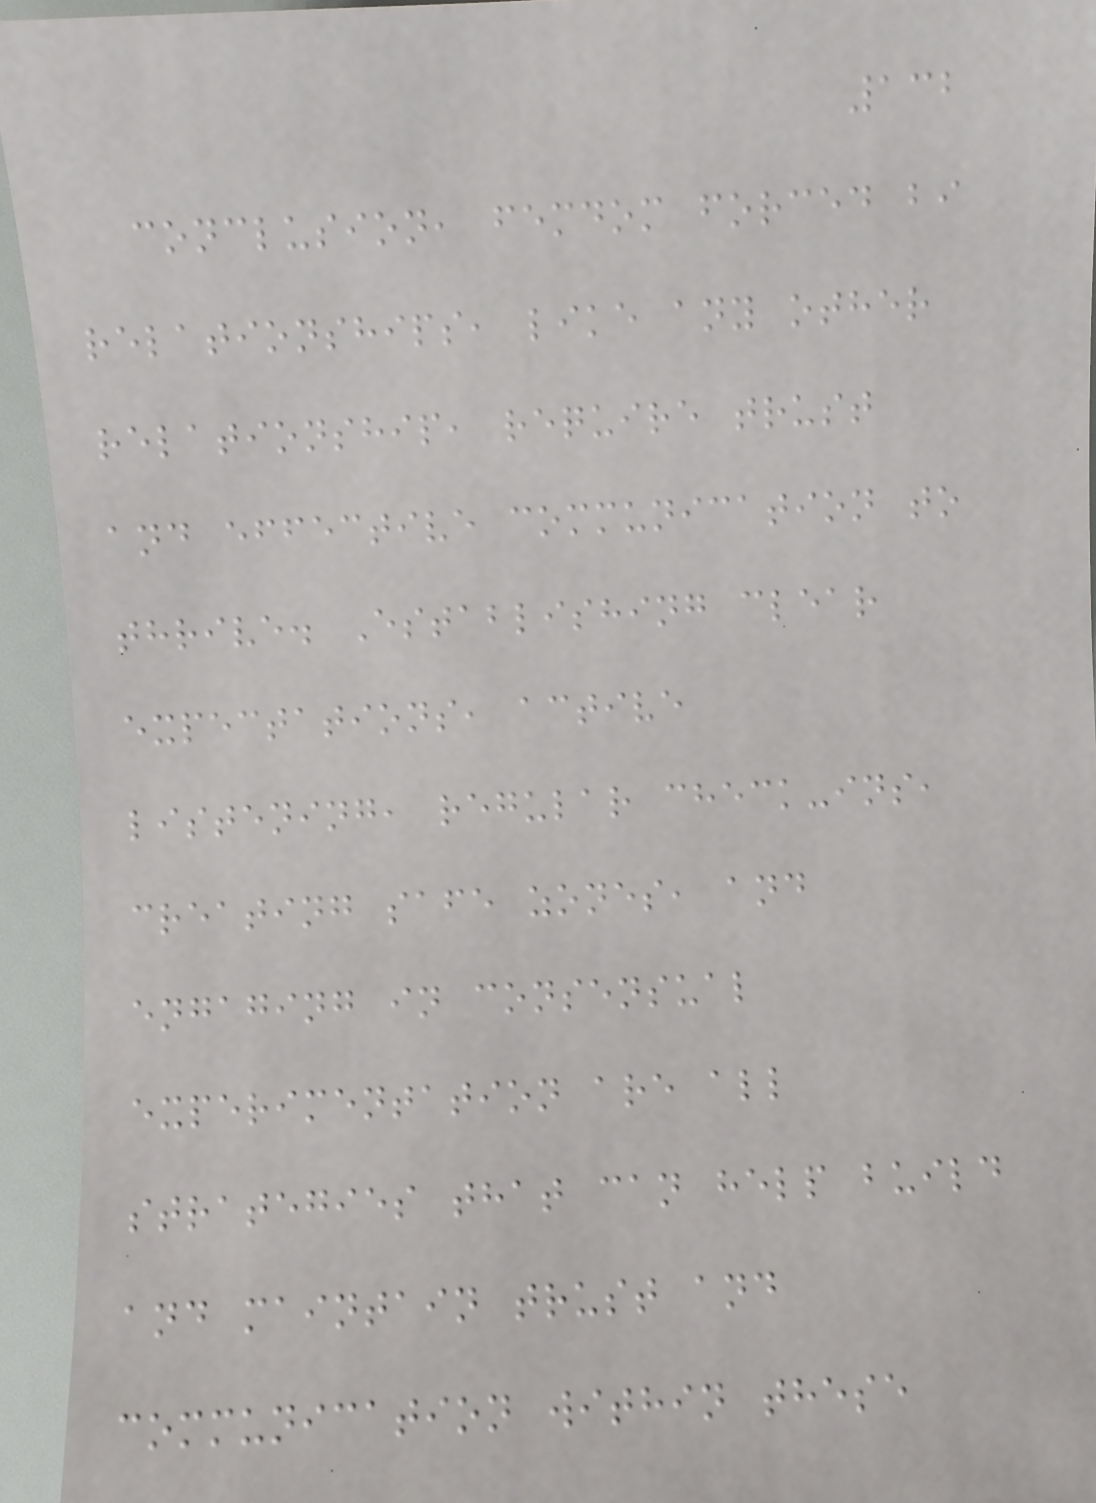132
conclusion, femdom forced bi
relationships, like any other
relationship, require trust
and effective communication to
thrive. Establishing clear
expectations, active
listening, regular check-ins,
creating safe zones, and
engaging in consensual
experimentation are all
strategies that can help build
and maintain trust and
communication within these
